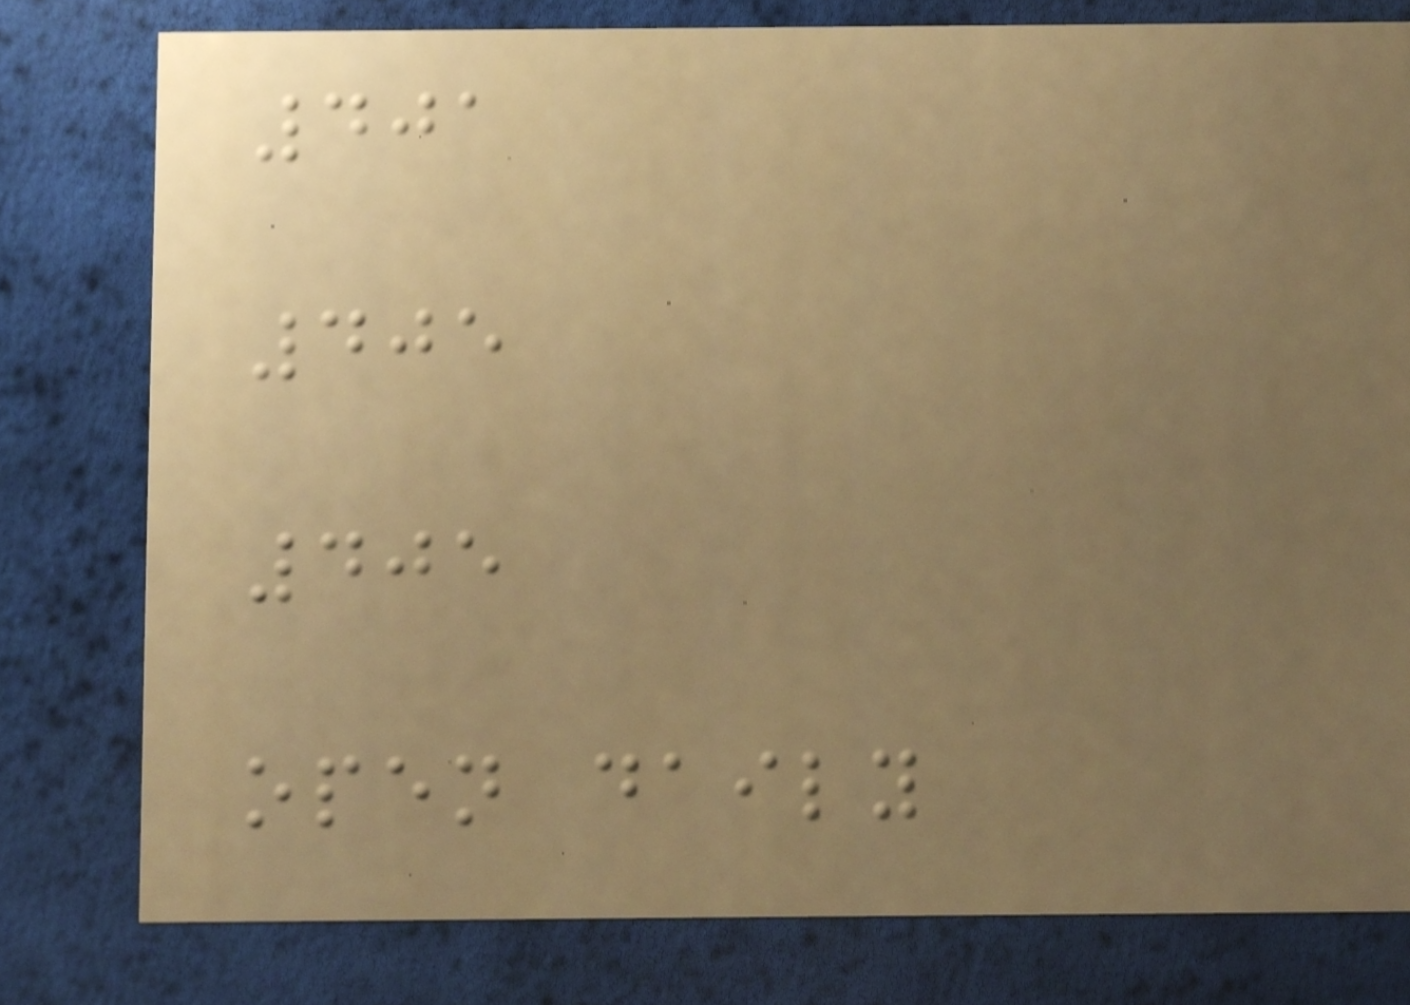401
405
405
open daily
